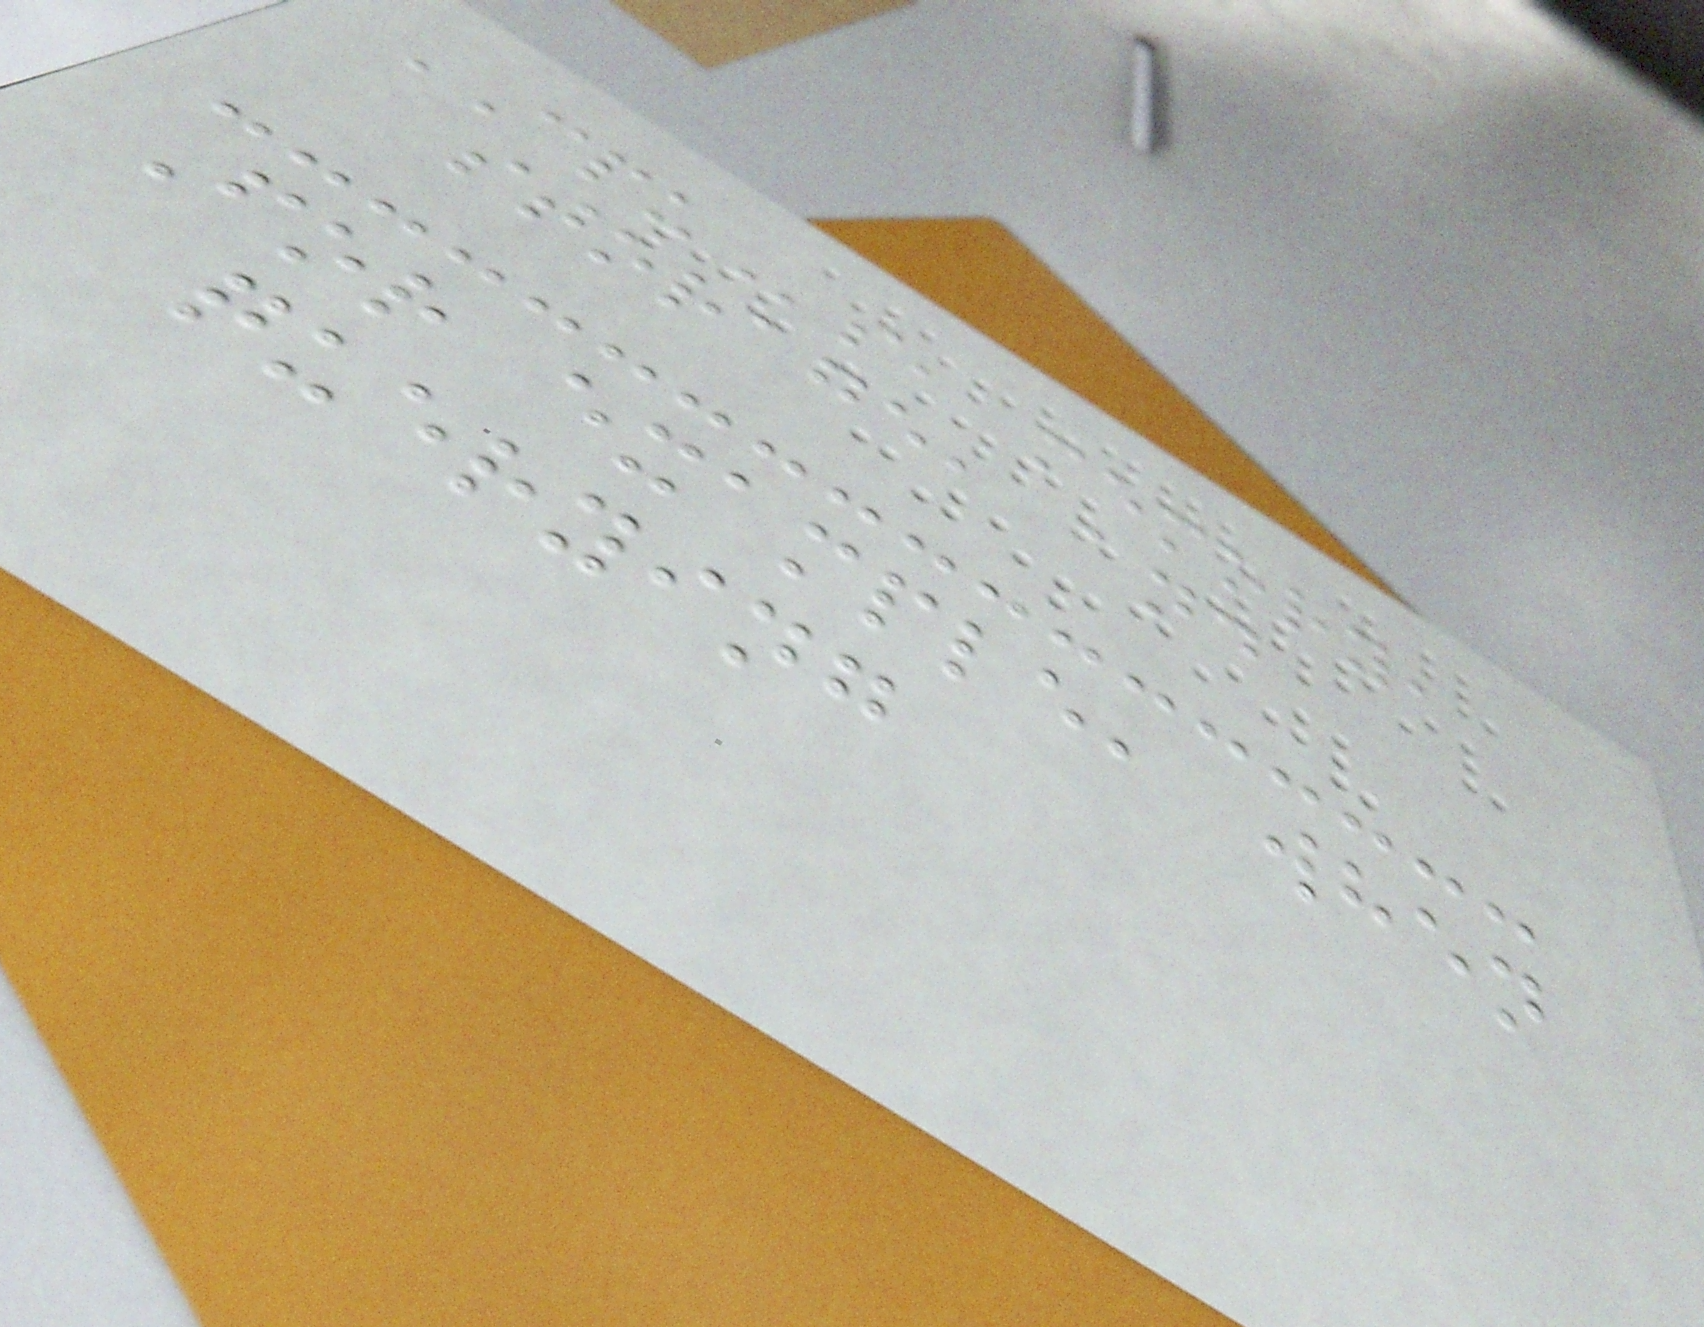CPUs, memory,
storage, and
For example, when
querying
